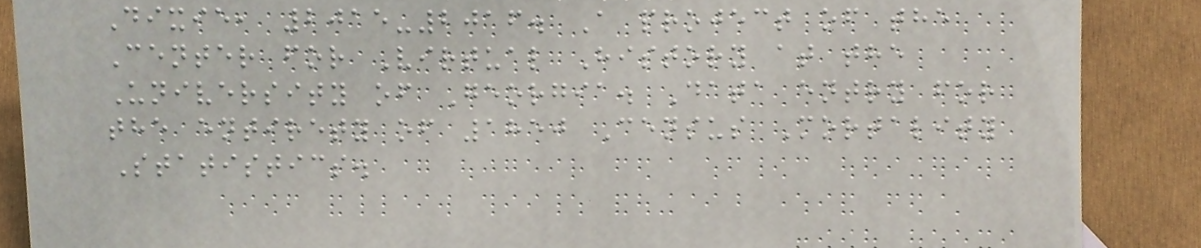Dixie, 2015-2016. A project of the
Center for Virtual History at the
University of Georgia. Data entry for
the entirety of 1850 Census Mortality
Statistics.
